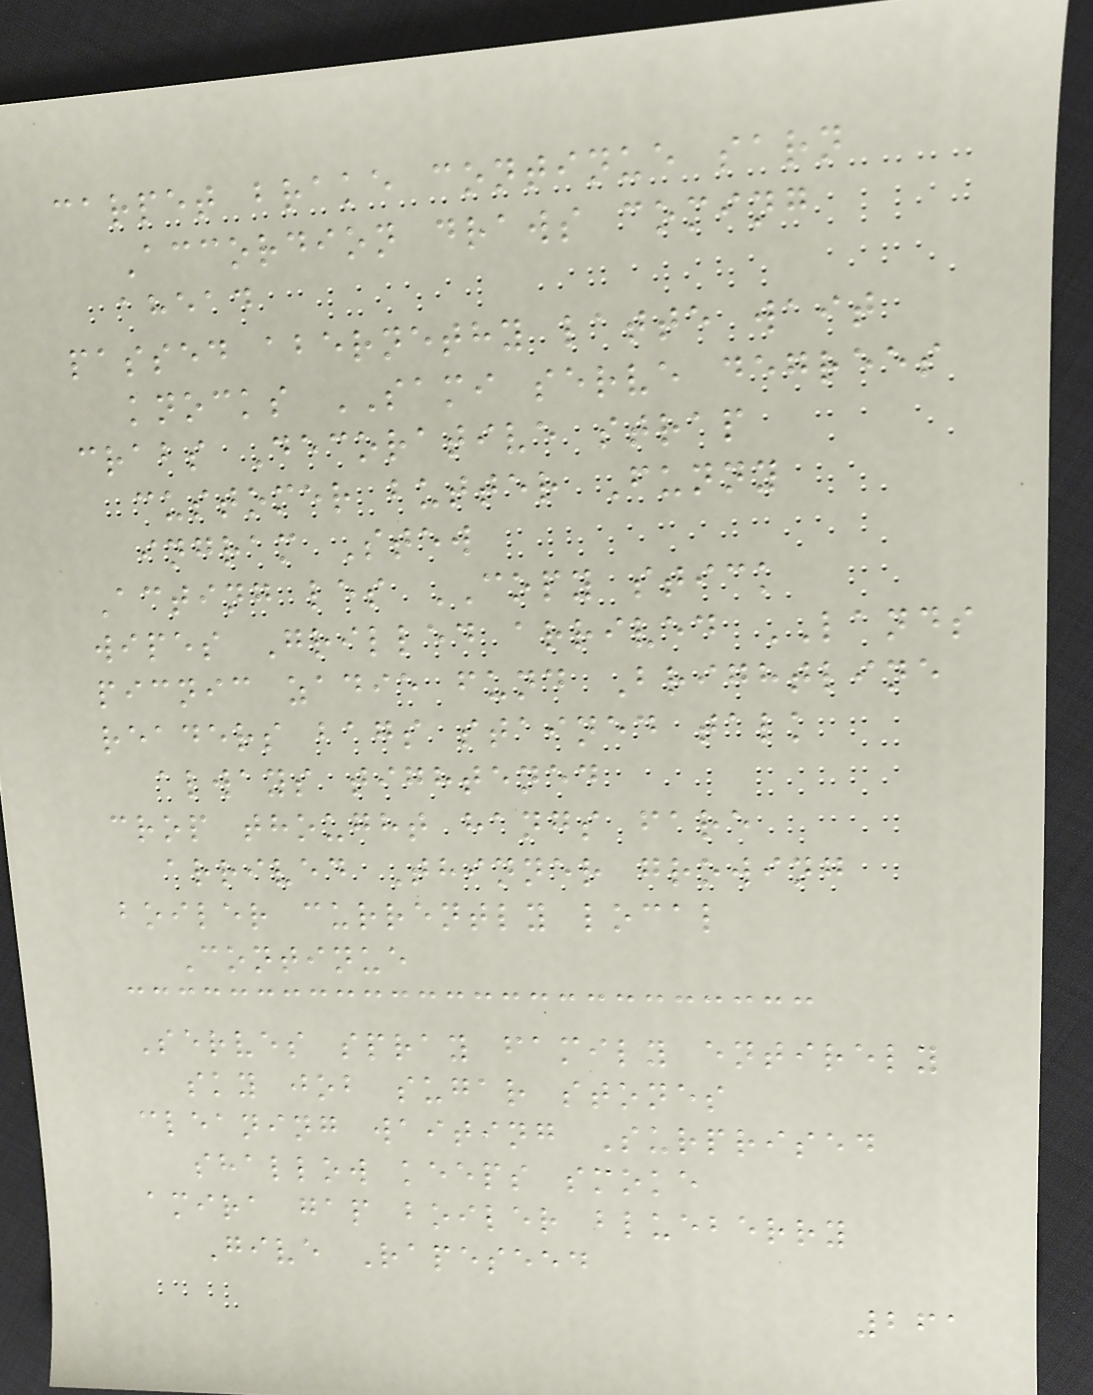carpet brake continue sarn
Accordion draws coming
ahead
passed abernethy latte wait
knocks SAMI serve degrees
crabs Decorative strap
customer butter Funny
ingram Stew
Acting les COPY stick
wipes Grilled arrived LANDS
picnic zadie fund Brightline
readers bags stained talk
always tightened
crop thought hangs fare
arrived Thinner growing
boiler currently local
Continue
Serves spray family entirely
sky job sugar stones
cleaning waiting Surprised
shallow keeps smoke
amira gap boiler blueberry
Give Rapeseed
261
